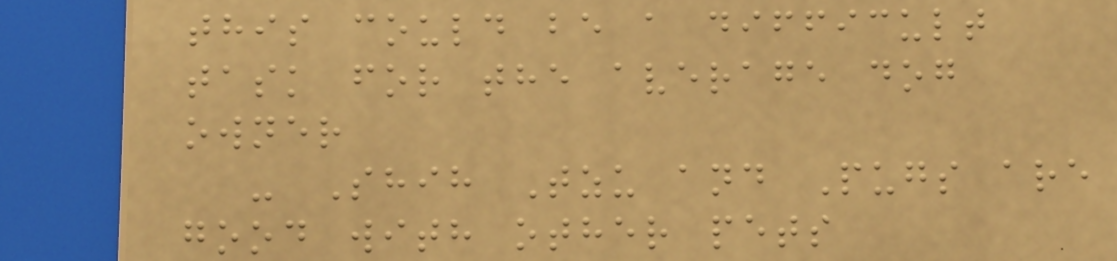this could be a difficult
task for the average dog
owner
- Shih Tzu and Pugs are
good with other pets
